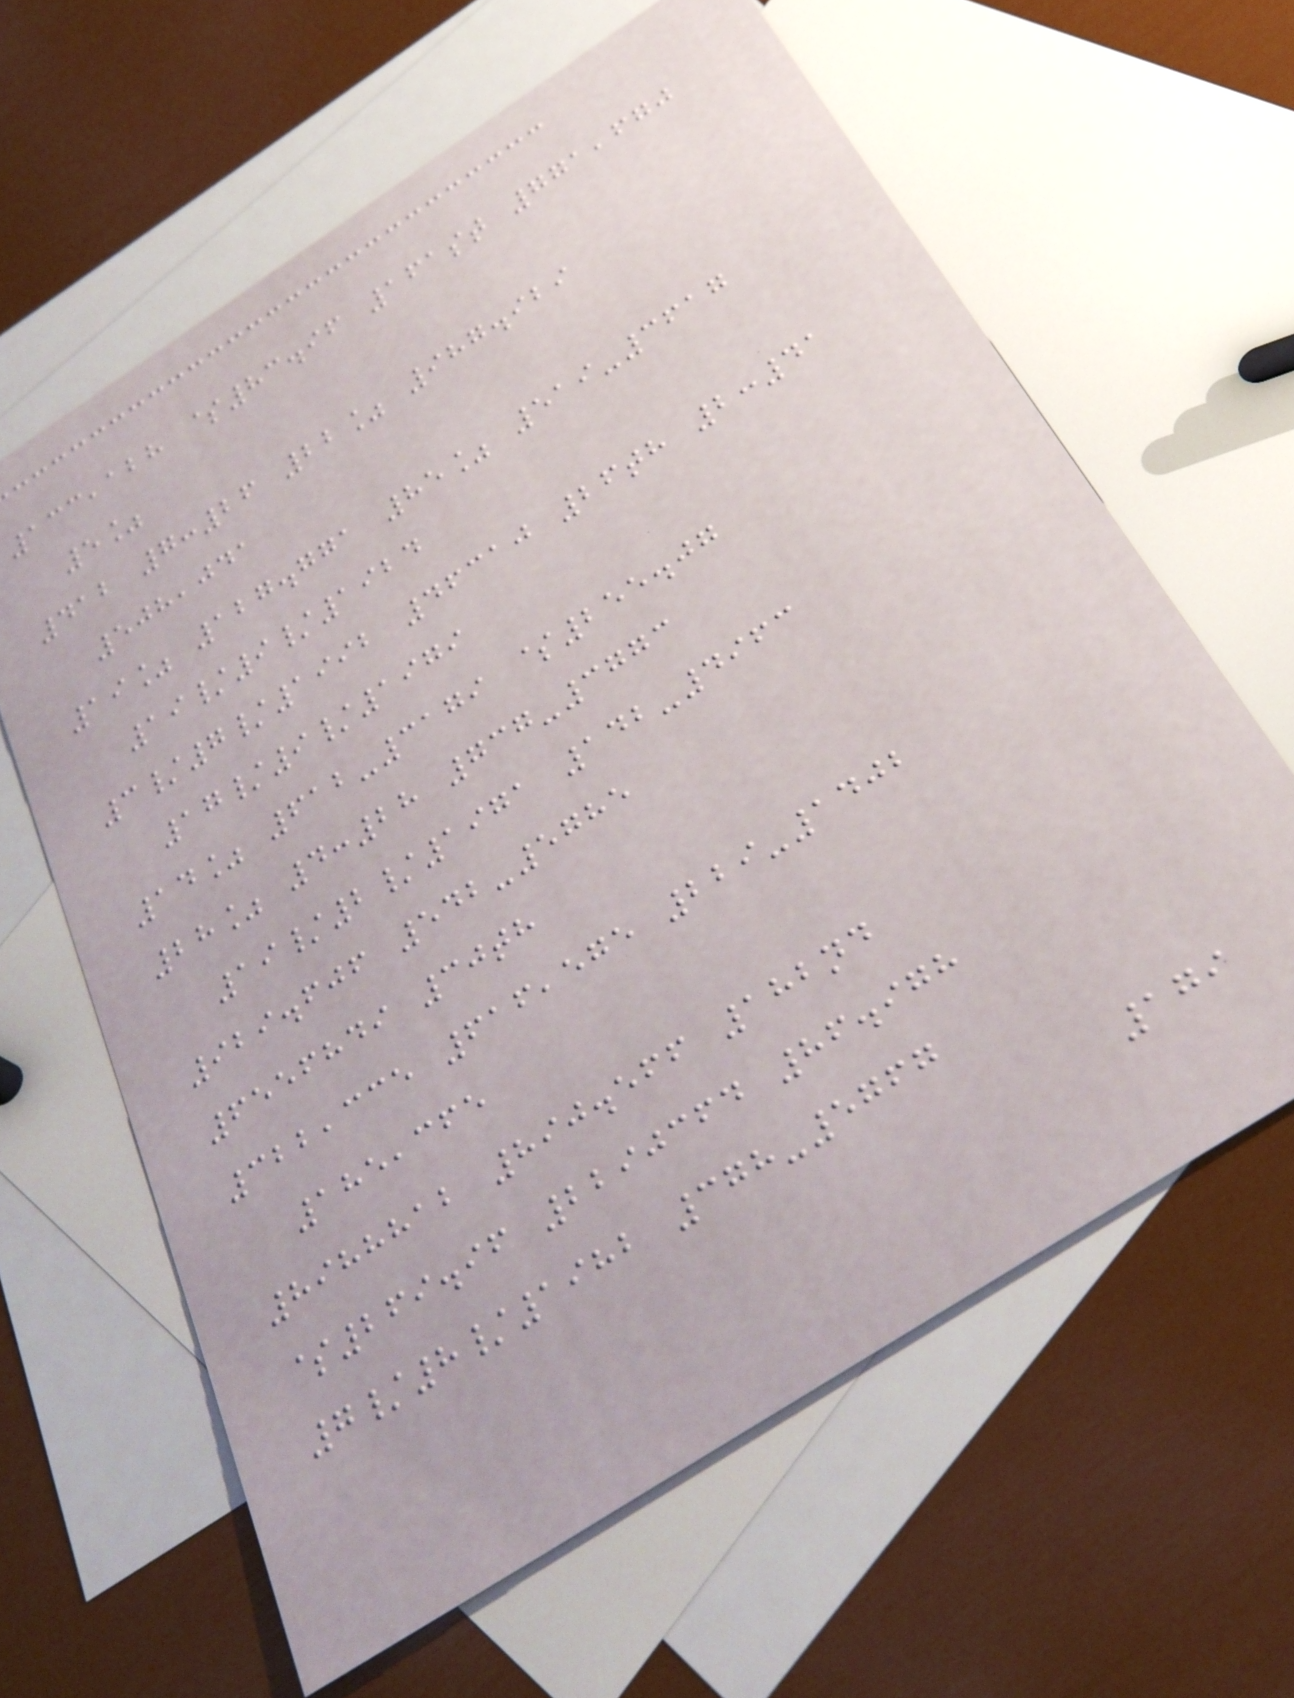133,128 $83.96 161st 771,670
5%
412 7:26 22% 987.929
508,041
19% 127.771 85% 519-3617
19/9/1924
3/7/1992 46310 26th 2:41
17/9/1979
14% 612-3179 $255.07
28% 4:28 737-3773
19/2/1971 142-4963
929.606 542-5785
6556849 30th
322,335 616,575 229-1402
185,365
8988812 890.566 182nd
$269.96 2290364 86.978
7/8/1982 378-5767
179
